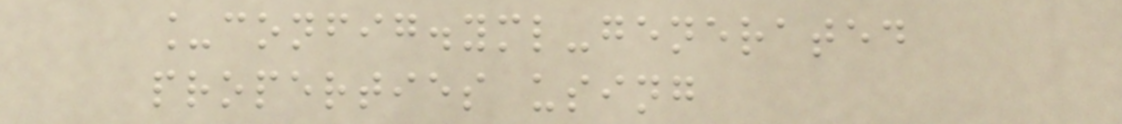_config.yml-generated
properties using
